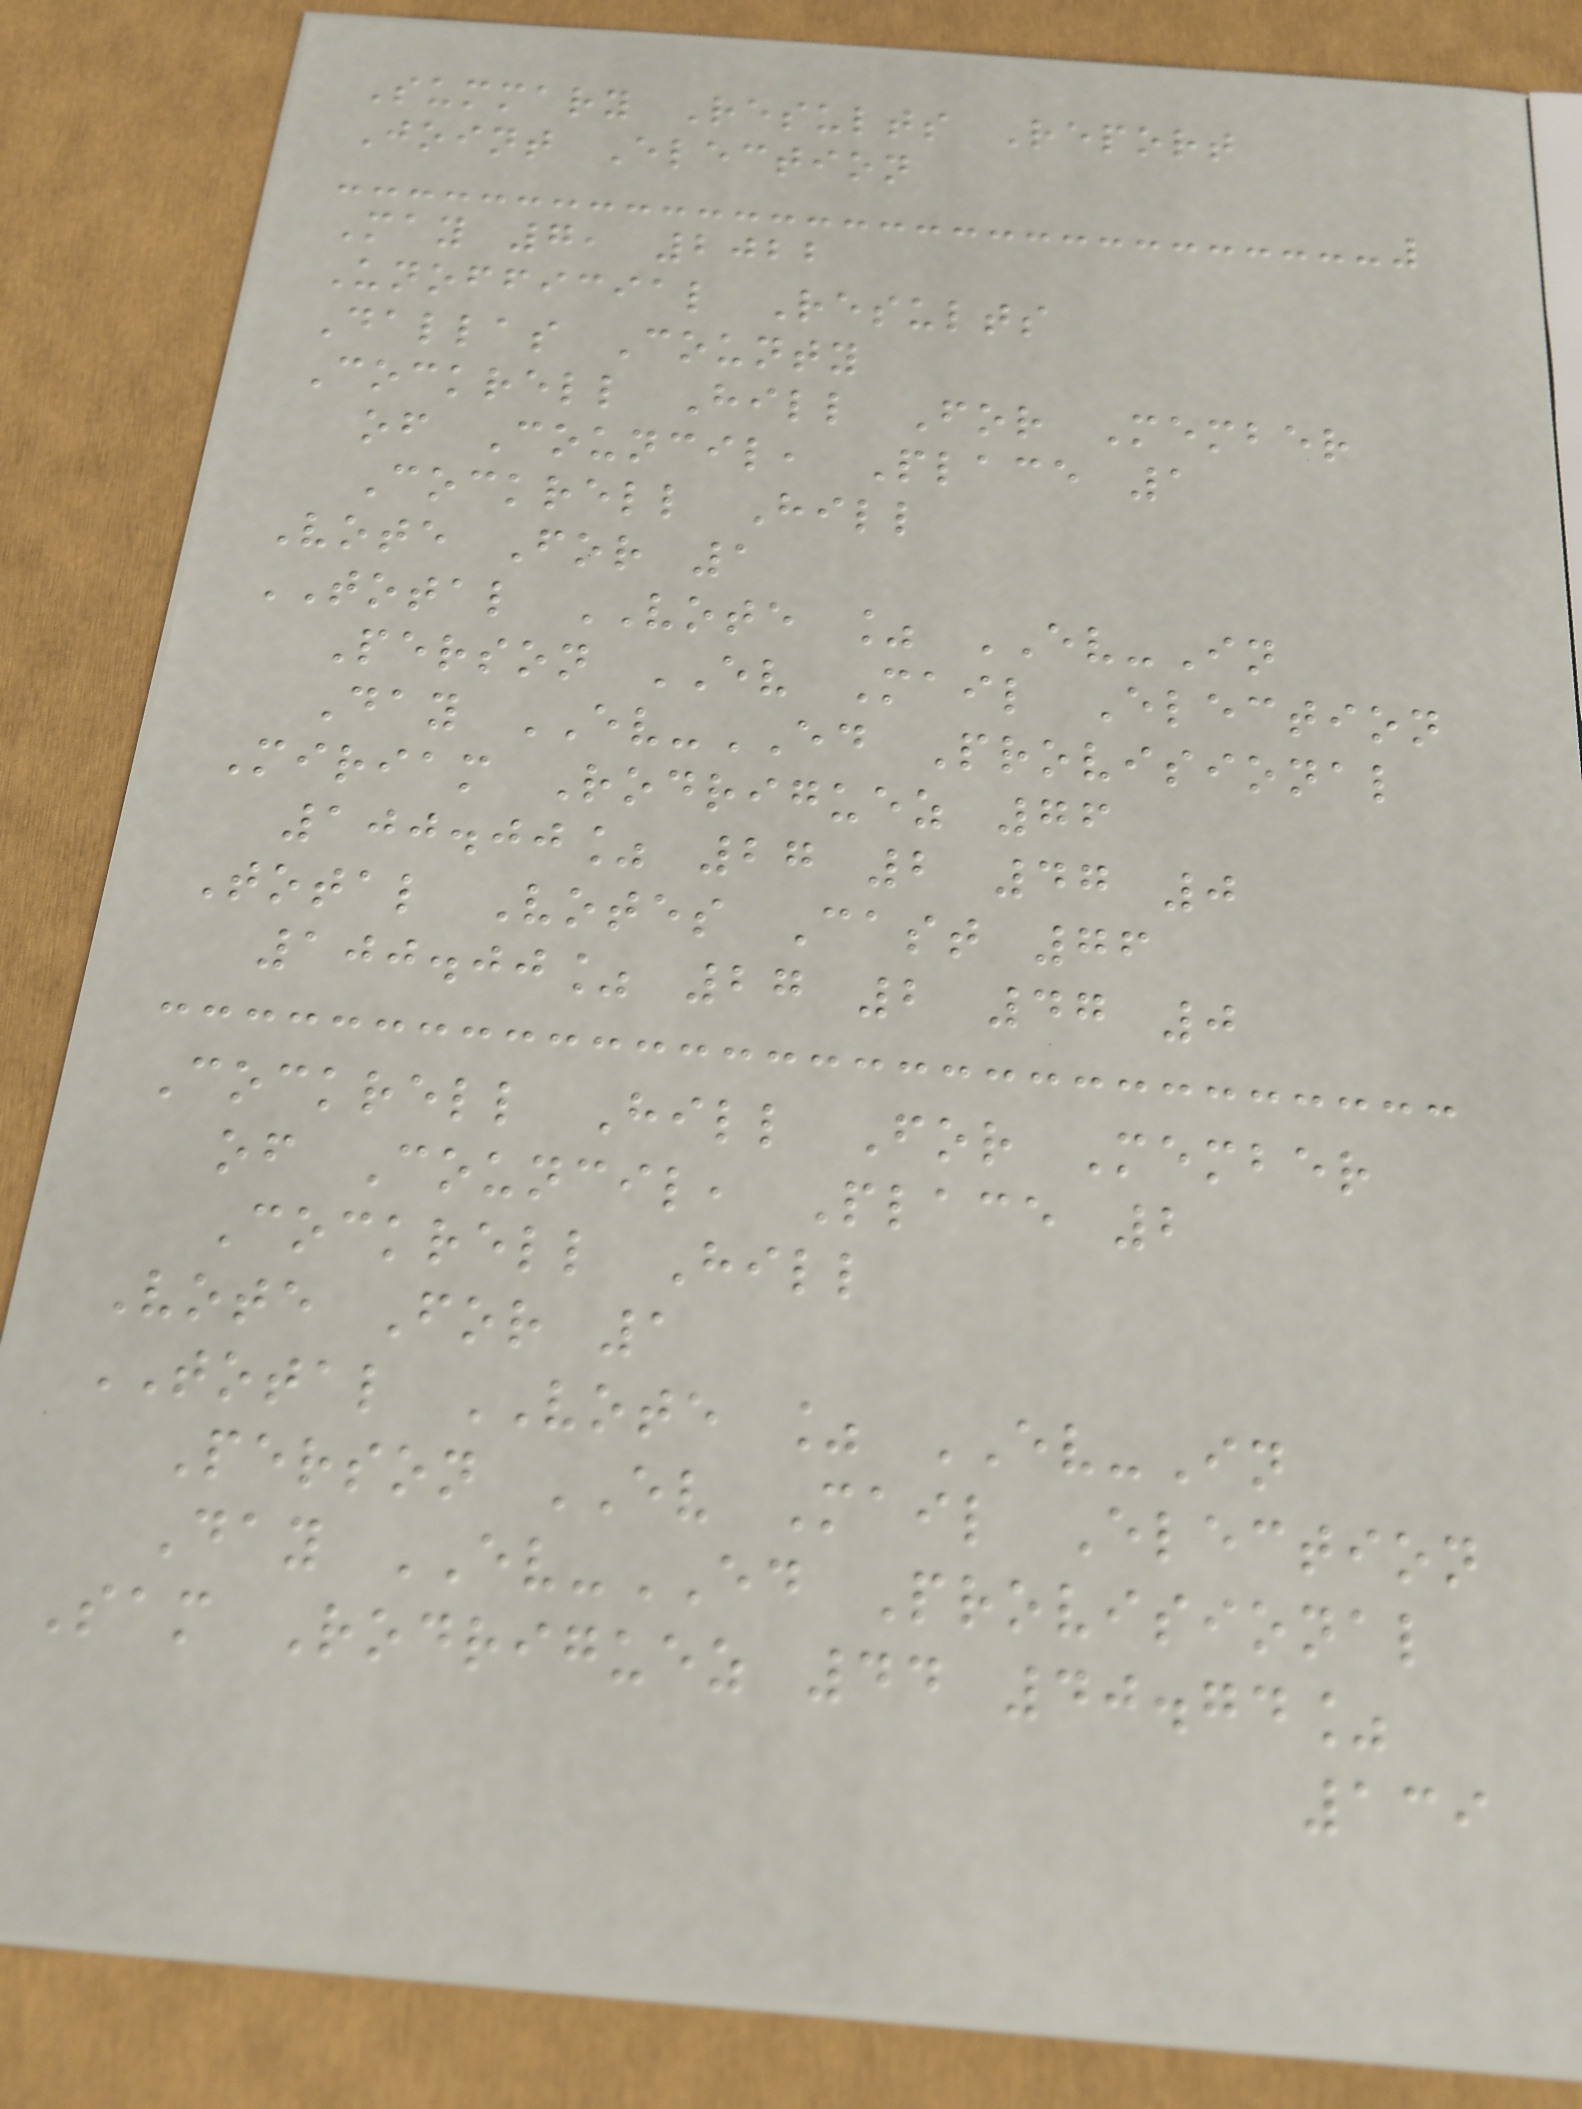Summary Results Report
Joint Election
May 7, 2022
Unofficial Results
Dallas County
Cockrell Hill For Member
of Council, Place 1
Cockrell Hill
Vote For 1
TOTAL VOTE % EV-In
Person EV Mail Election
Day EV-ED Provisional
Miriam Rodriguez 76
100.00% 27 2 47 0
Total Votes Cast 76
100.00% 27 2 47 0
Cockrell Hill For Member
of Council, Place 2
Cockrell Hill
Vote For 1
TOTAL VOTE % EV-In
Person EV Mail Election
Day EV-ED Provisional
Sam Rodriguez 44 40.74%
139
